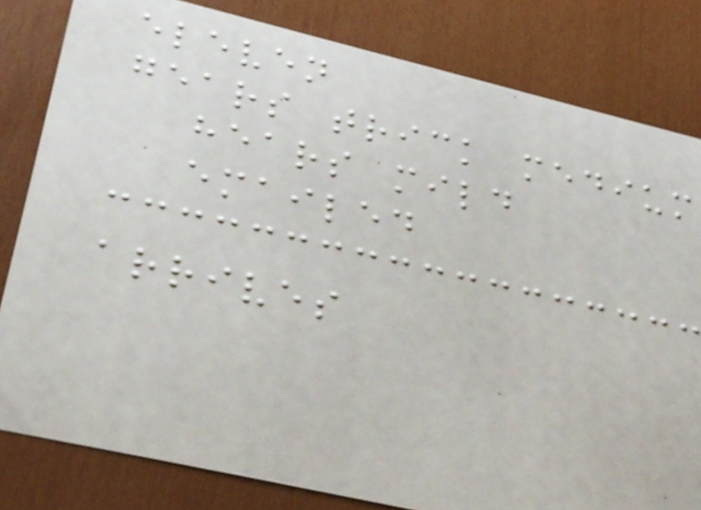eleven
gears trick medium
hears mild
emailed
arrives
